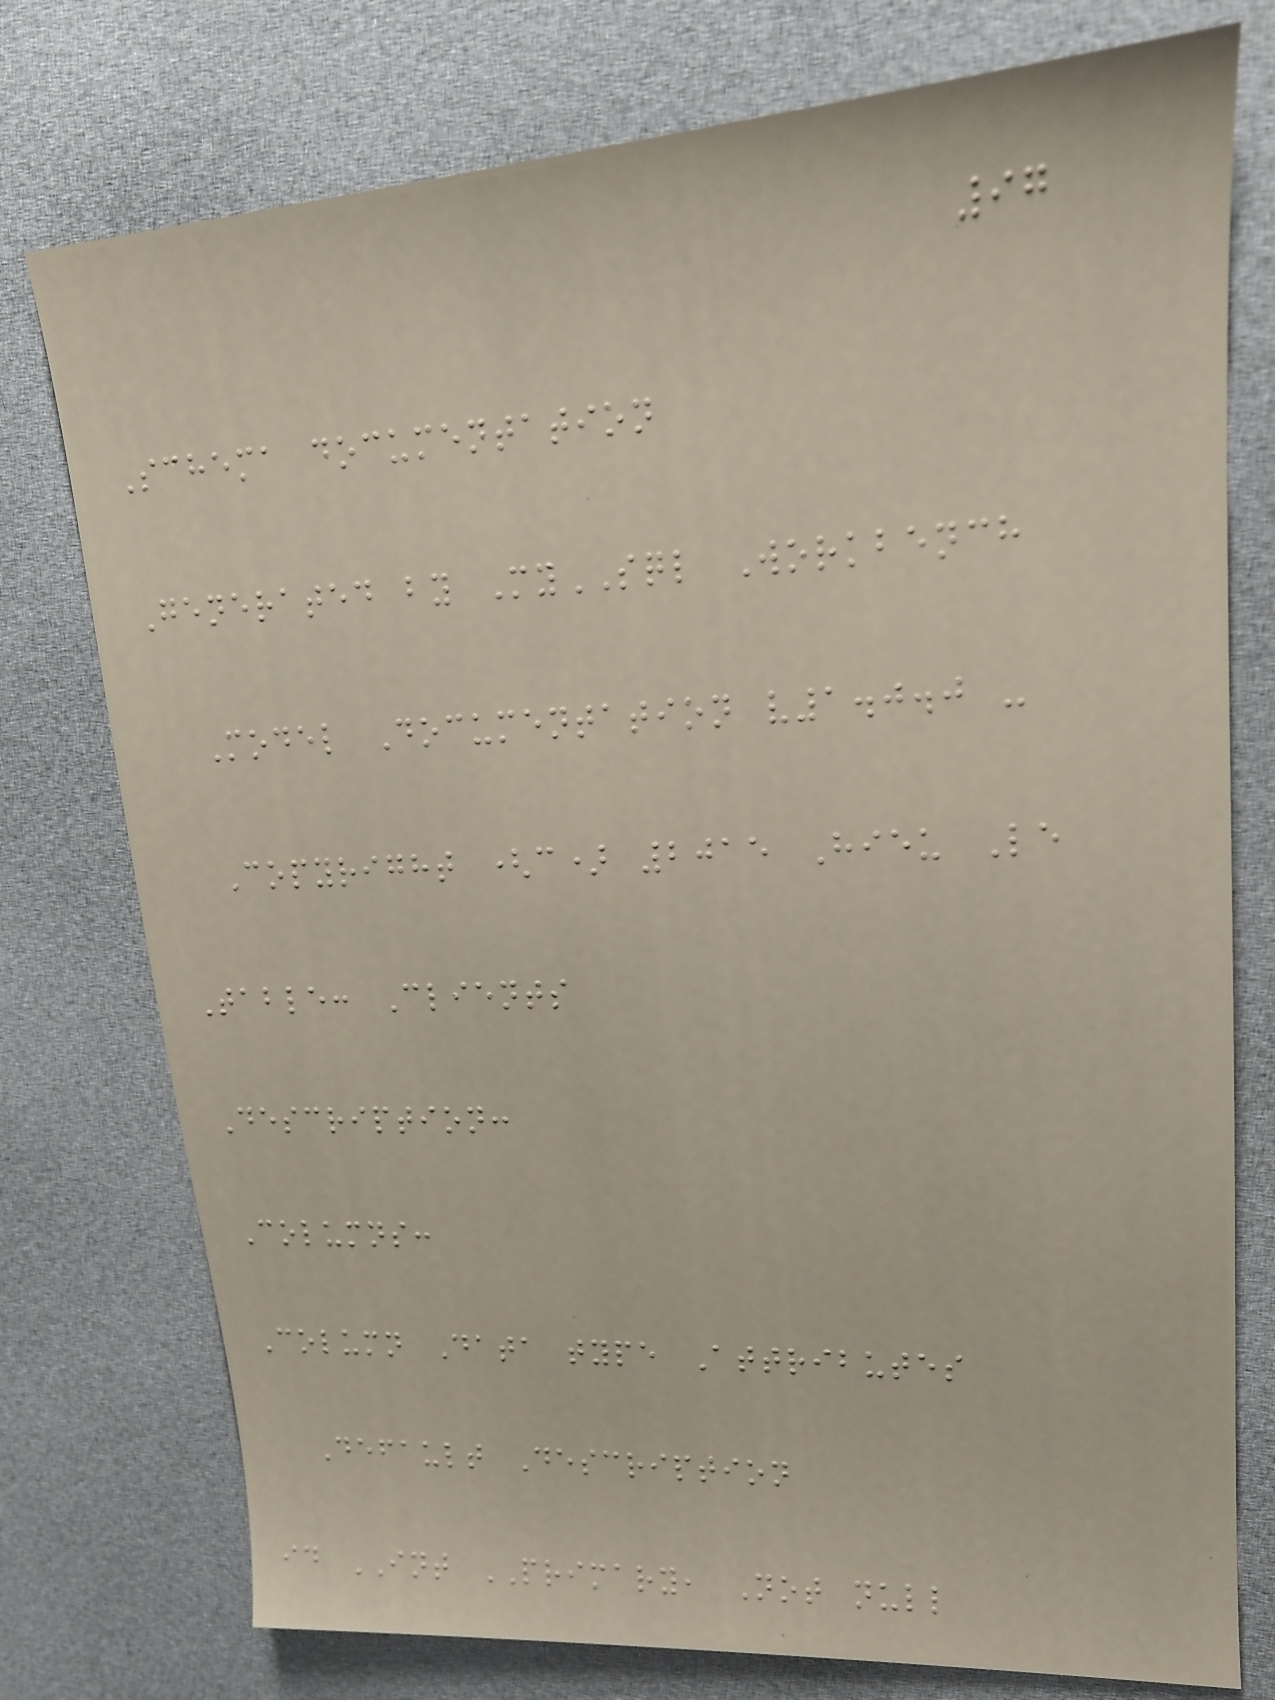97
Schema documentation
Generated by MySQL Workbench
Model Documentation v1.0.0 -
Copyright (c) 2015 Hieu Le
Table: Clients
Description:
Columns:
Column Data type Attributes
Default Description
id INT PRIMARY, Not null
